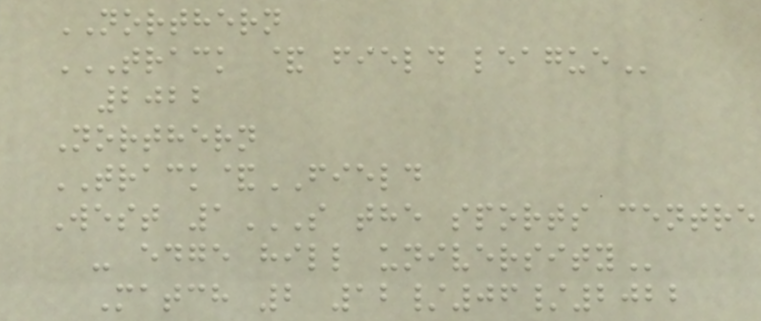NORTHERN
TRACK & FIELD LEAGUE
2022
Northern
TRACK&FIELD
West 1S THE SPORTS CENTRE
- EDGE HILL UNIVERSITY
Match 2 12/06/2022
